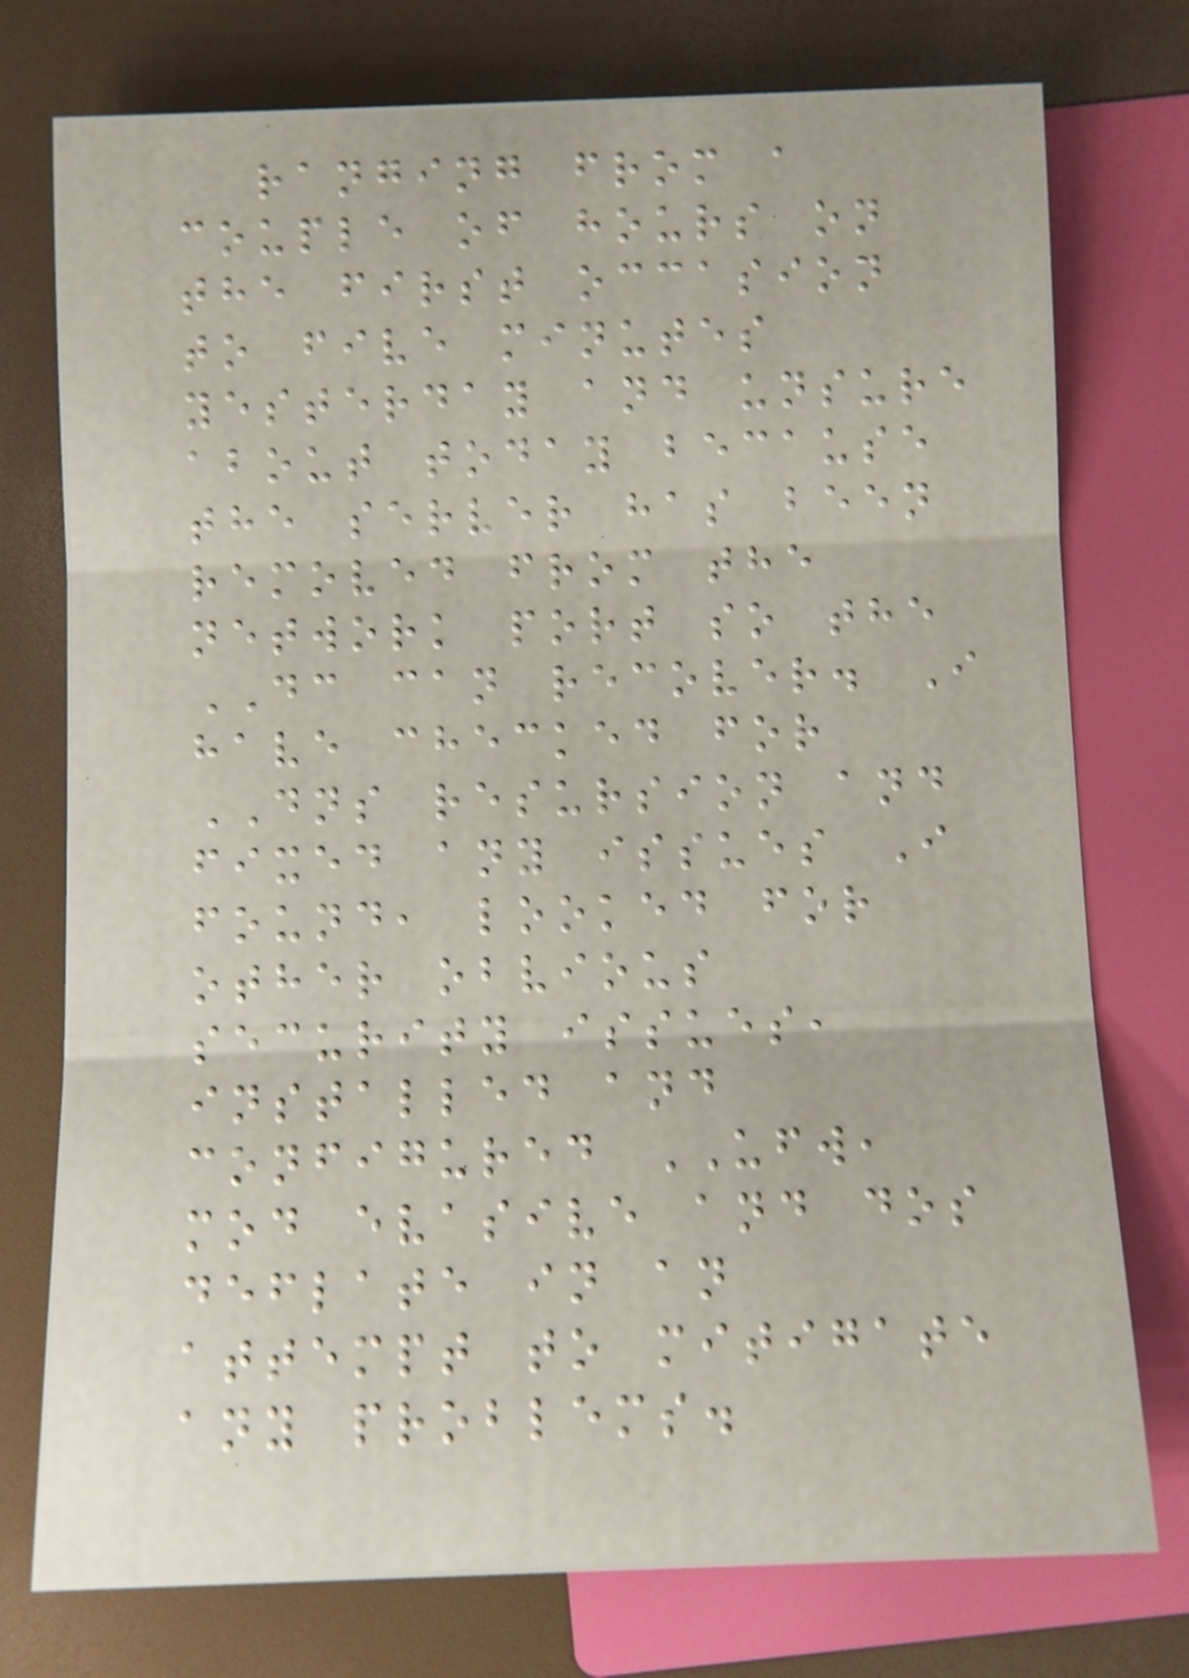ranging from a
couple of hours on
the first occasion
to five minutes
yesterday and unsure
about today because
the server has been
removed from the
network port so the
DC can recover. I
have checked for
DNS resursion and
fixed any issues I
found, looked for
other obvious
security issues,
installed and
configured UFW,
mod evasive and dos
deflate in an
attempt to mitigate
any problems.
